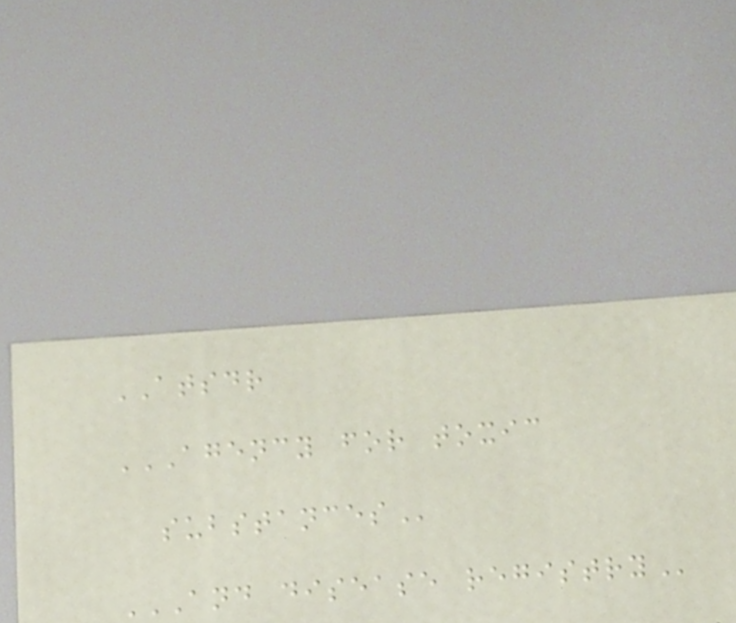ATSDR
AGENCY FOR TOXIC
SUBSTANCES
AND DISEASE REGISTRY
